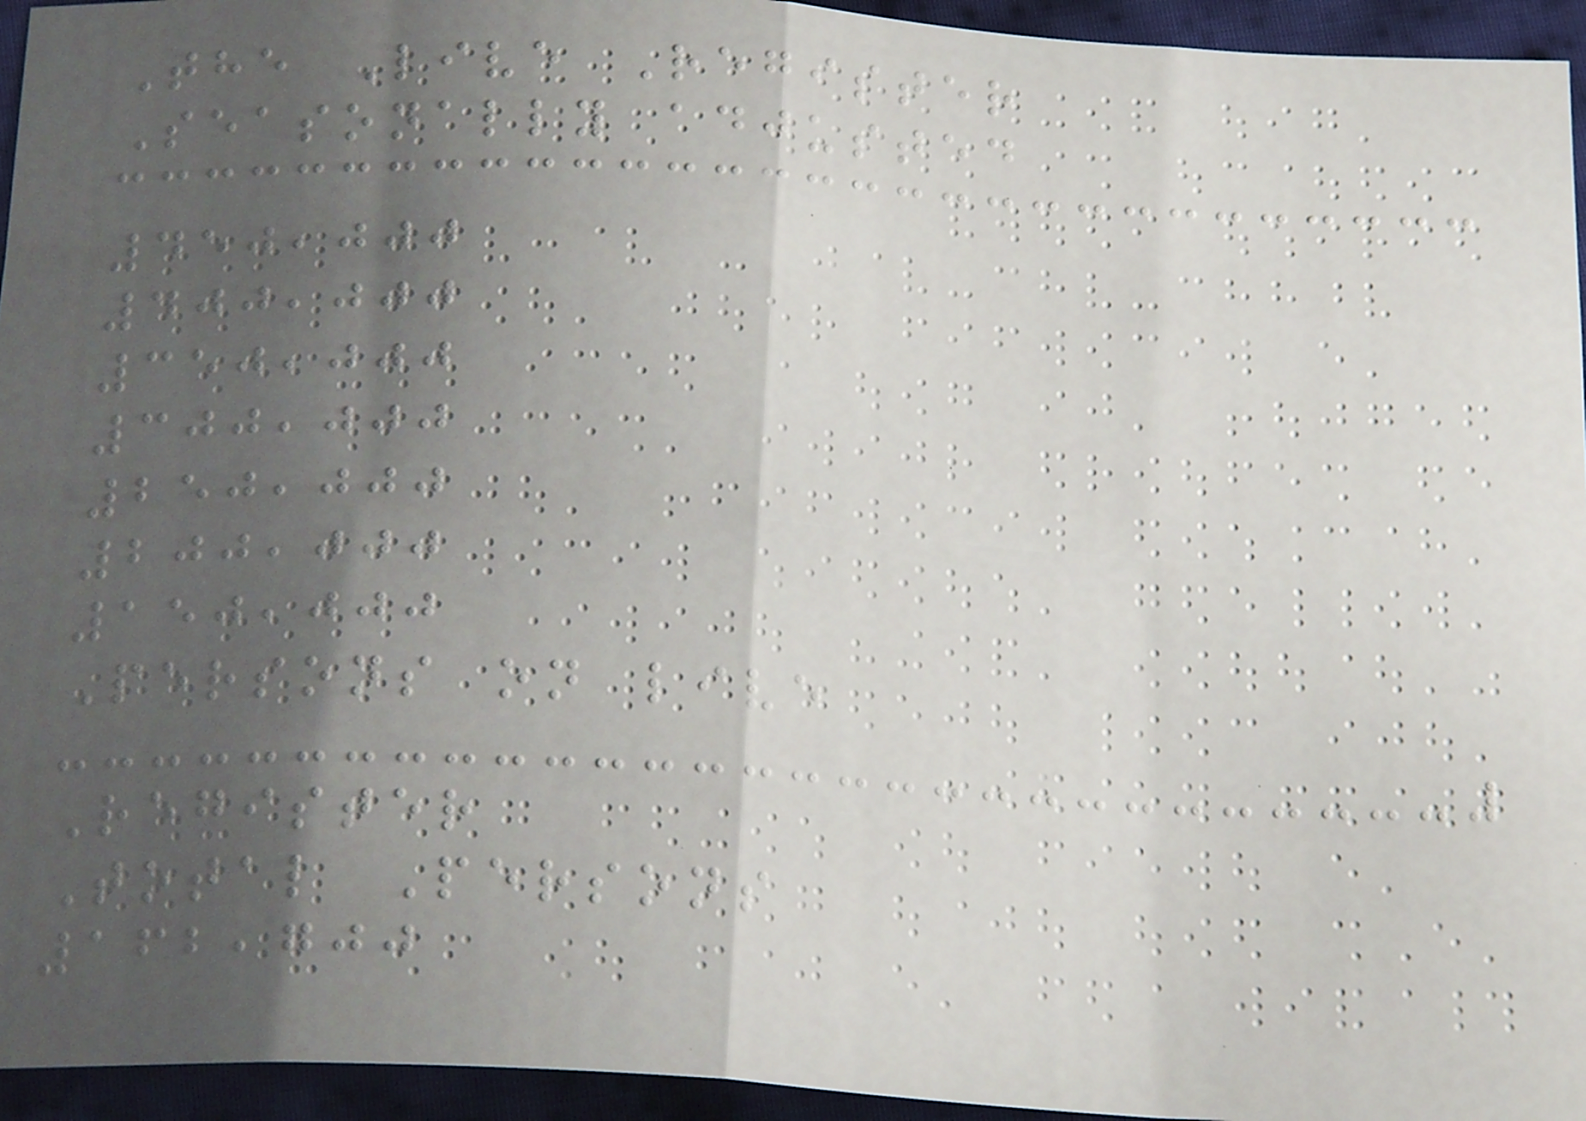The Live Register
Seasonally adjusted
450,000
400,000
350,000
300,000
250,000
200,000
150,000
Persons on live
Register
Total Persons
162,700
